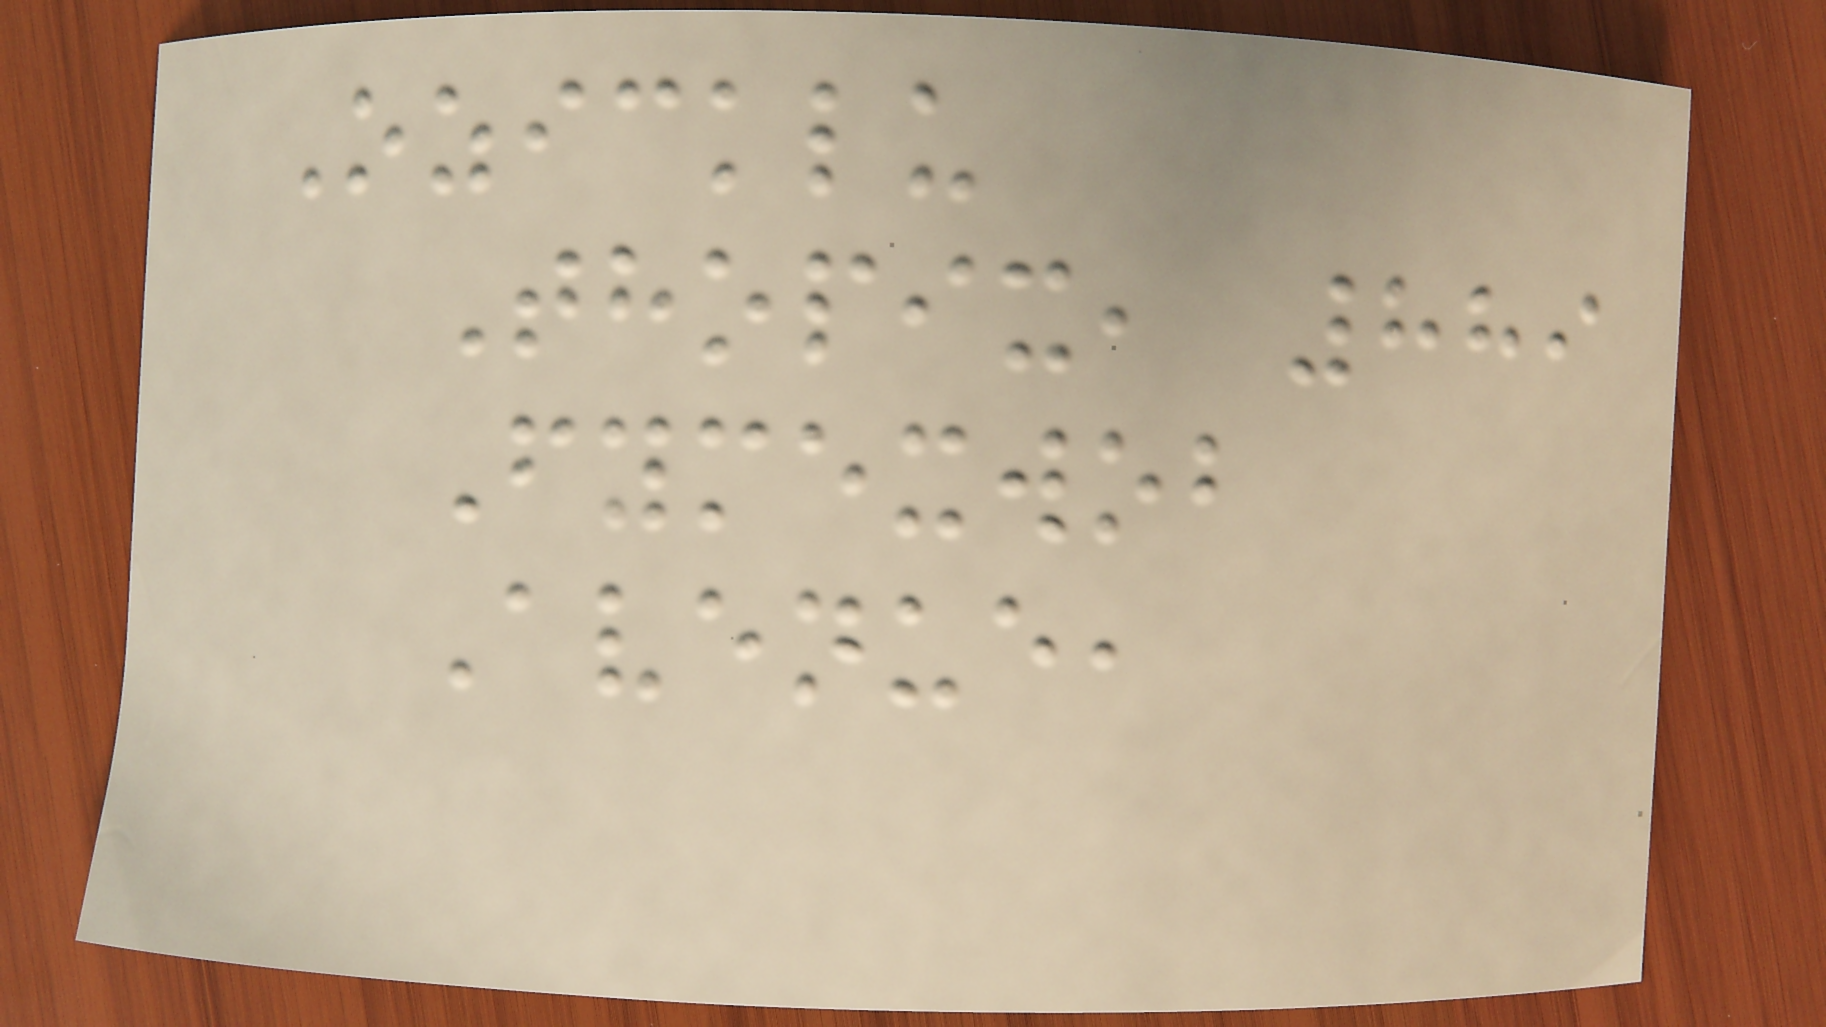Ozicklu
Thopix, 889
Fymexwob
Avenue,
